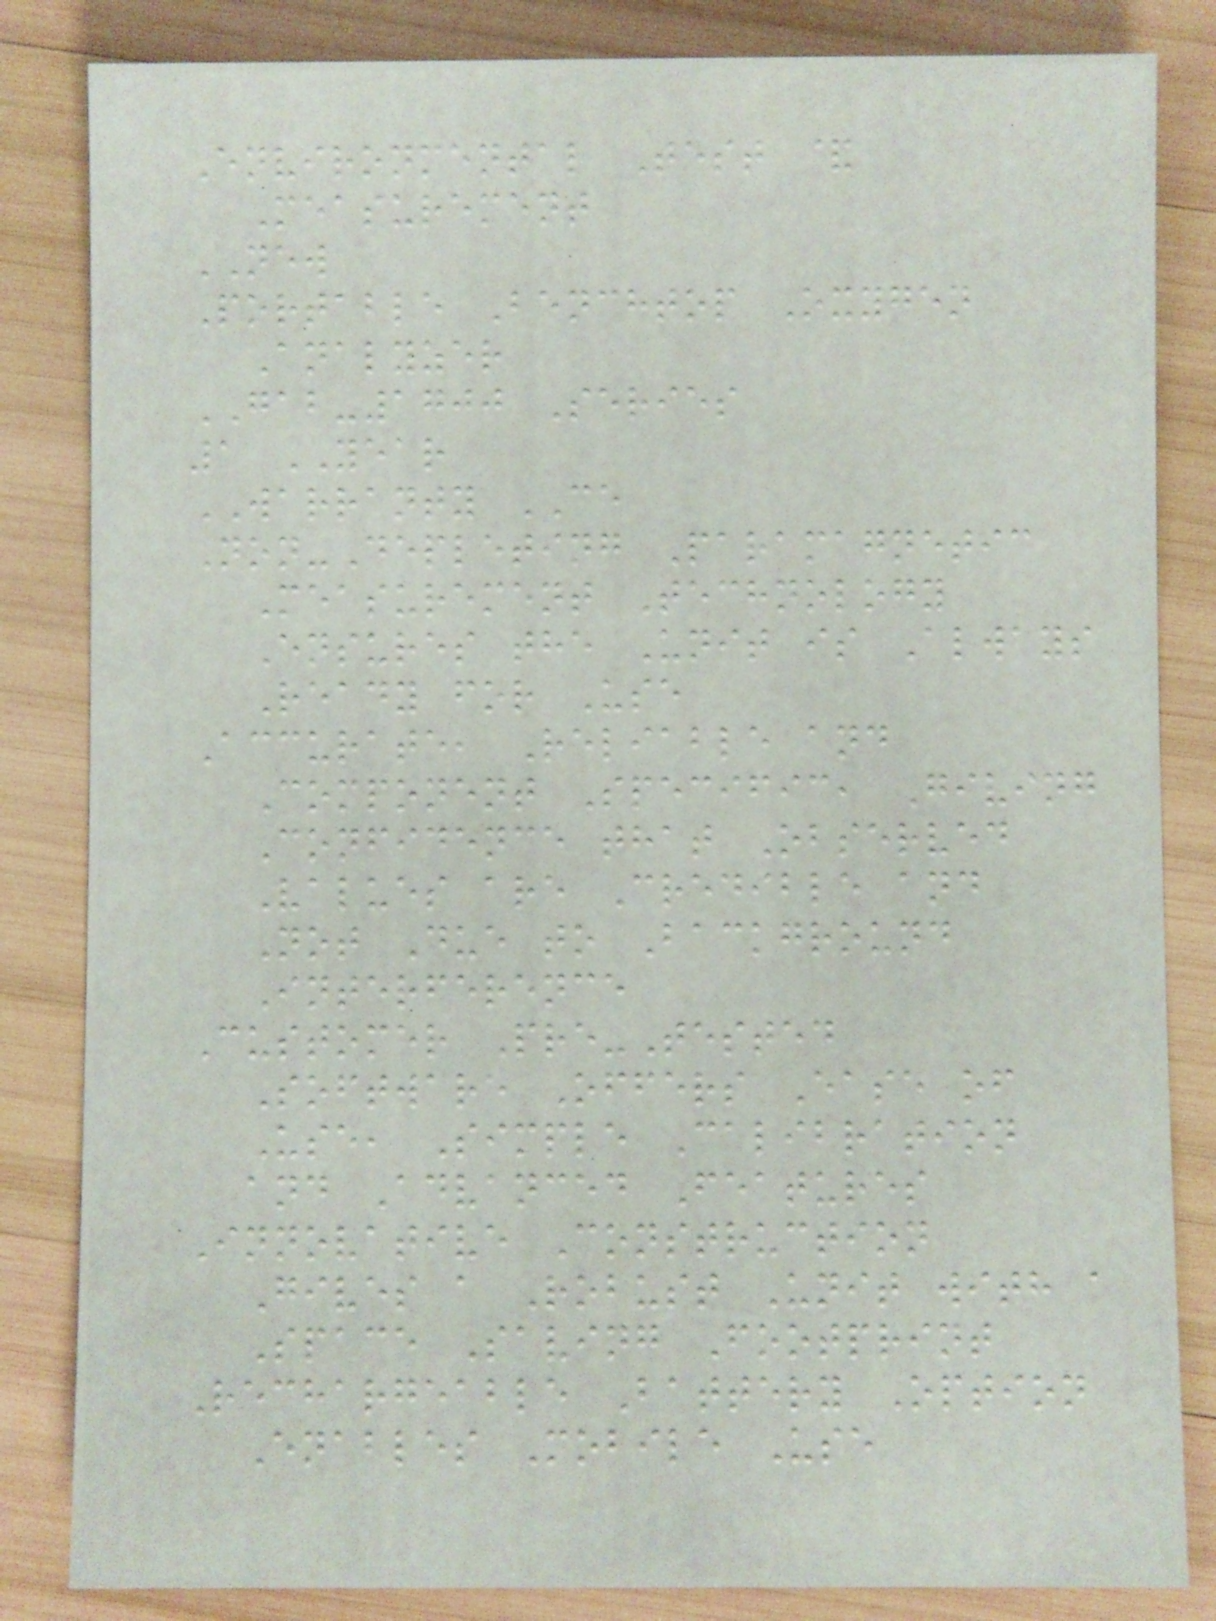Environmental Test &
Measurement
NEW
Portable Benchtop Oxygen
Analyzer
GAB-1700 Series
1 YEAR
WARRANTY CE
Non-Depleting Paramagnetic
Measurement Technology
Ensures the Unit is Always
Ready for Use
Accurate, Reliable and
Component Specific, Giving
Confidence that Observed
Values are Credible and
Not Due to Background
Interference
Customer Pre-Tested
Software Offers Ease of
Use, Simple Calibration
and Advanced Features
Innovative Construction
Gives a Robust Unit with a
Space Saving Footprint
Rechargeable Battery Option
Enables Mobile Use
